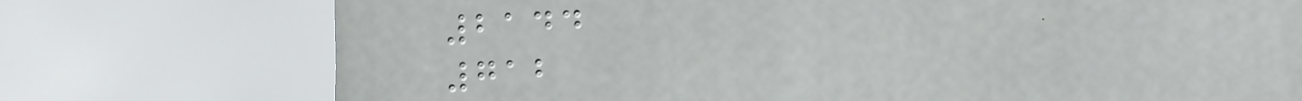2144
712
